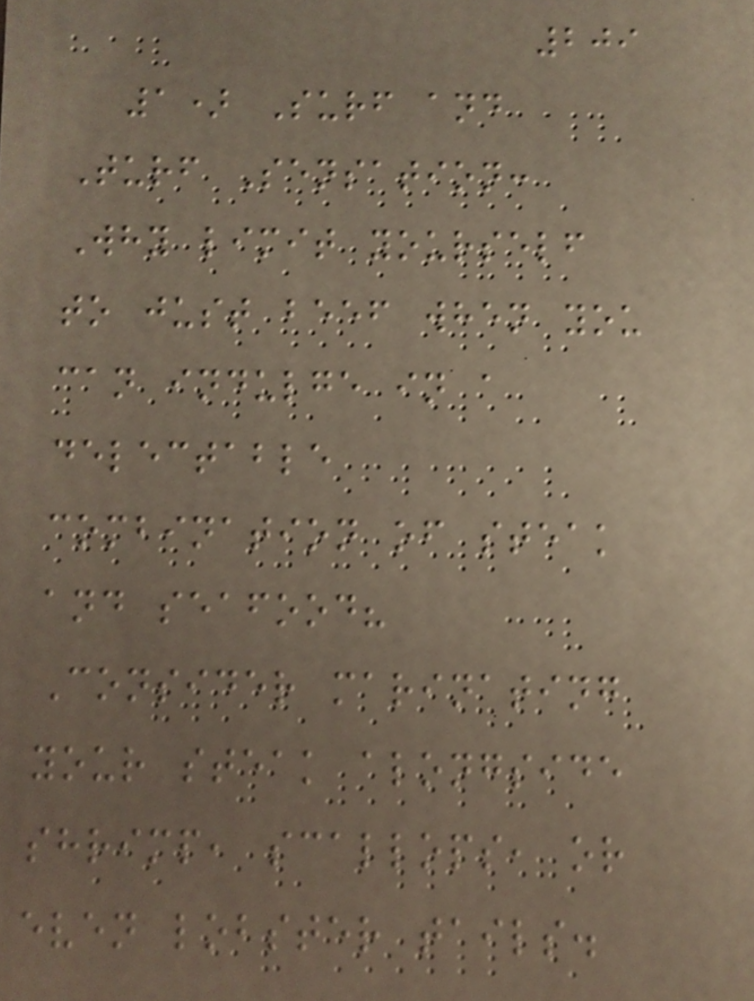209
1) Surf and
Turf Sensation:
Why limit yourself
to just beef when you
can indulge in a
delectable
combination of steak
and seafood?
Consider marinating
your steak alongside
shrimp, scallops, or
even lobster tails.
